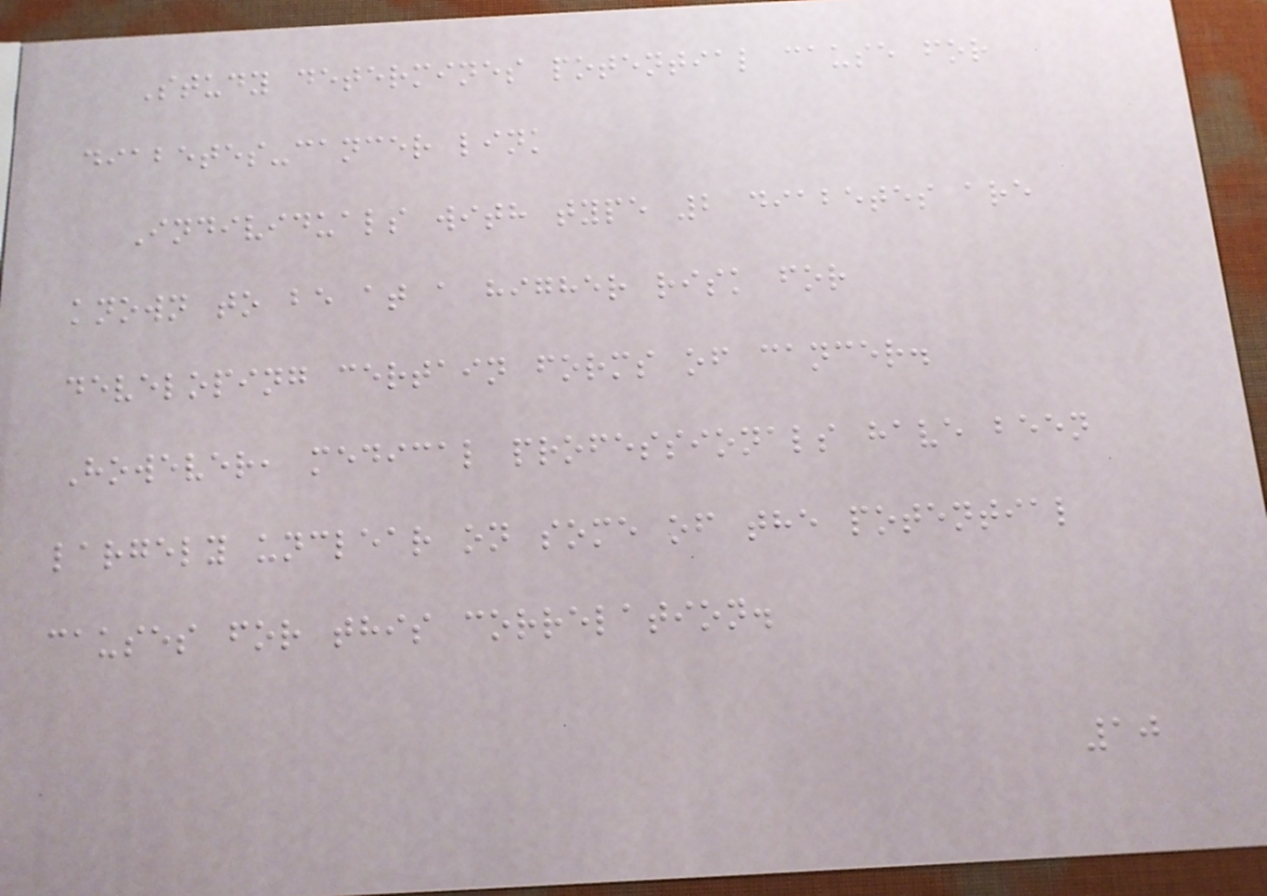Study determines potential cause for
diabetes-cancer link
Individuals with type 2 diabetes are
known to be at a higher risk for
developing certain forms of cancer.
However, medical professionals have been
largely unclear on some of the potential
causes for this correlation.
10
